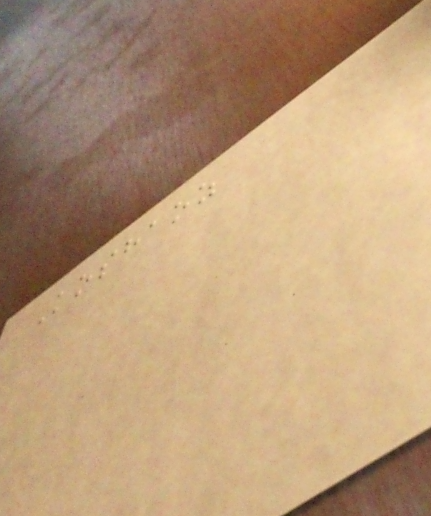Koshaoz
